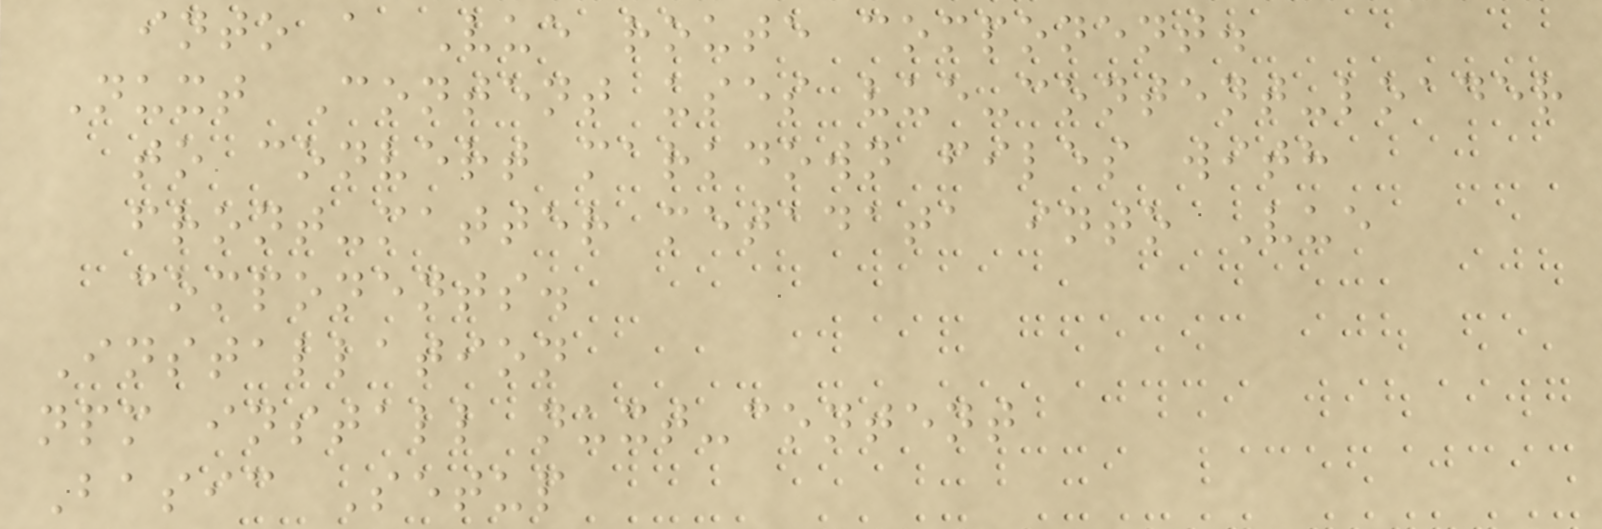into a Vue route component.
Nuxt Content uses vue-content-loader
to convert markdown files with
front-matter metadata into Vue
components.
Installation
npm install nuxt-content
Basic Setup
